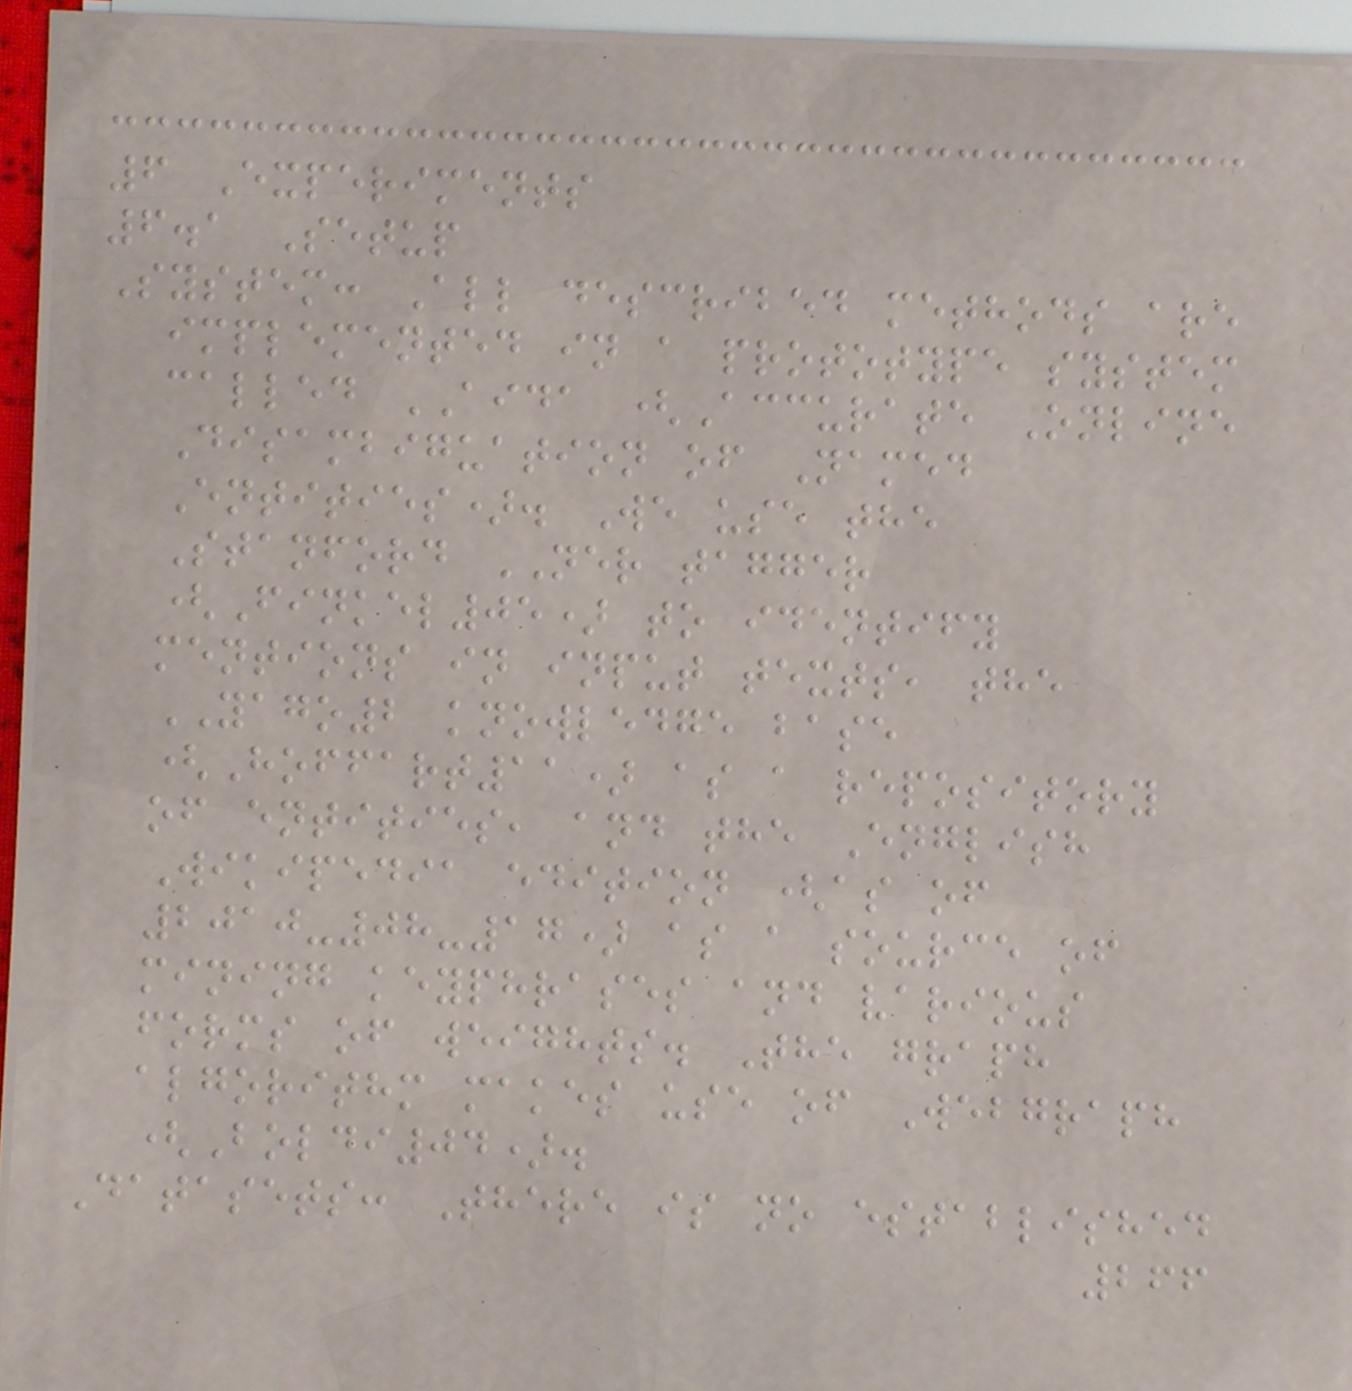6 Experiments
6.1 Setup
System: All described methods are
implemented in a prototype system
called AIDA (Accurate Online
Disambiguation of Named
Entities). We use the
Stanford NER tagger
(Finkel05) to identify
mentions in input texts, the
YAGO2 knowledge base
(Hoffart11) as a repository
of entities, and the English
Wikipedia edition (as of
2010-08-17) as a source of
mining keyphrases and various
forms of weights. The graph
algorithm makes use of Webgraph
(Boldi04).
Datasets: There is no established
266
